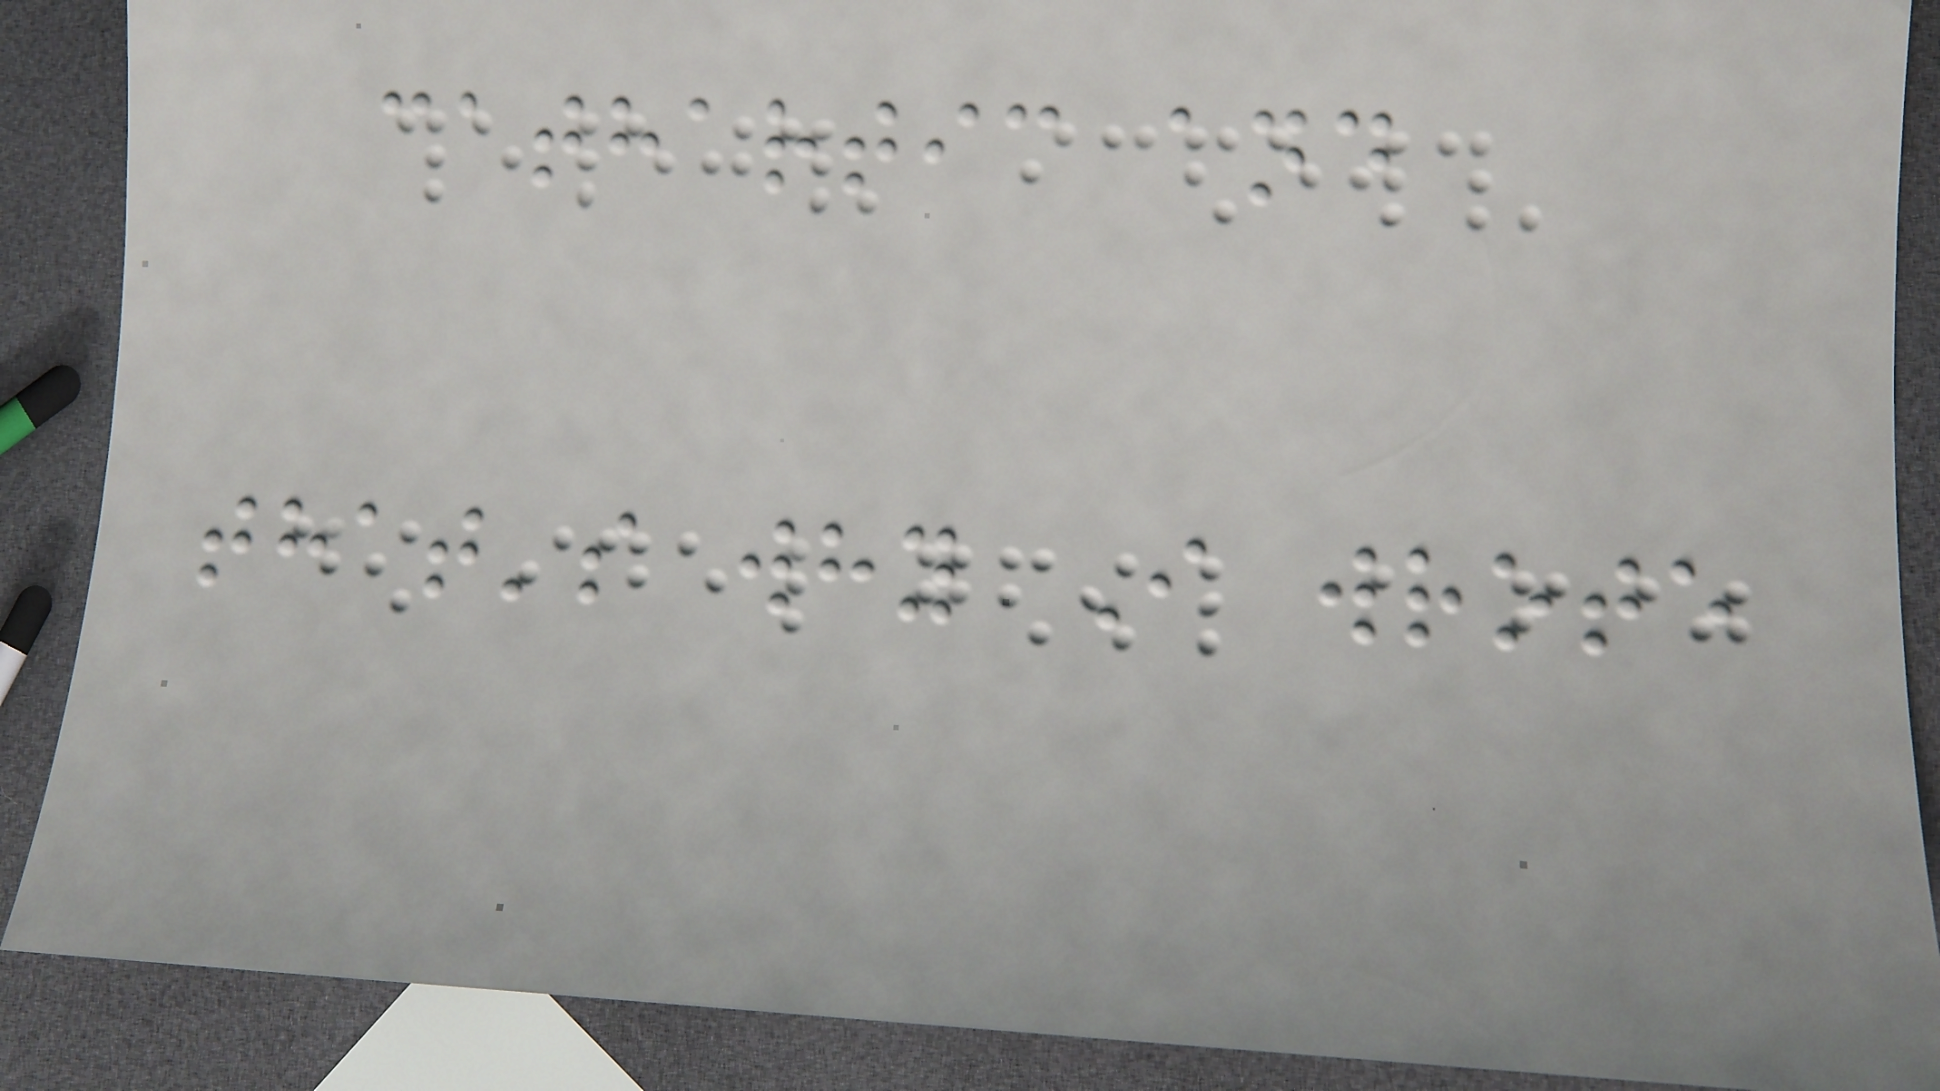cathartic and
that's why I wrote
